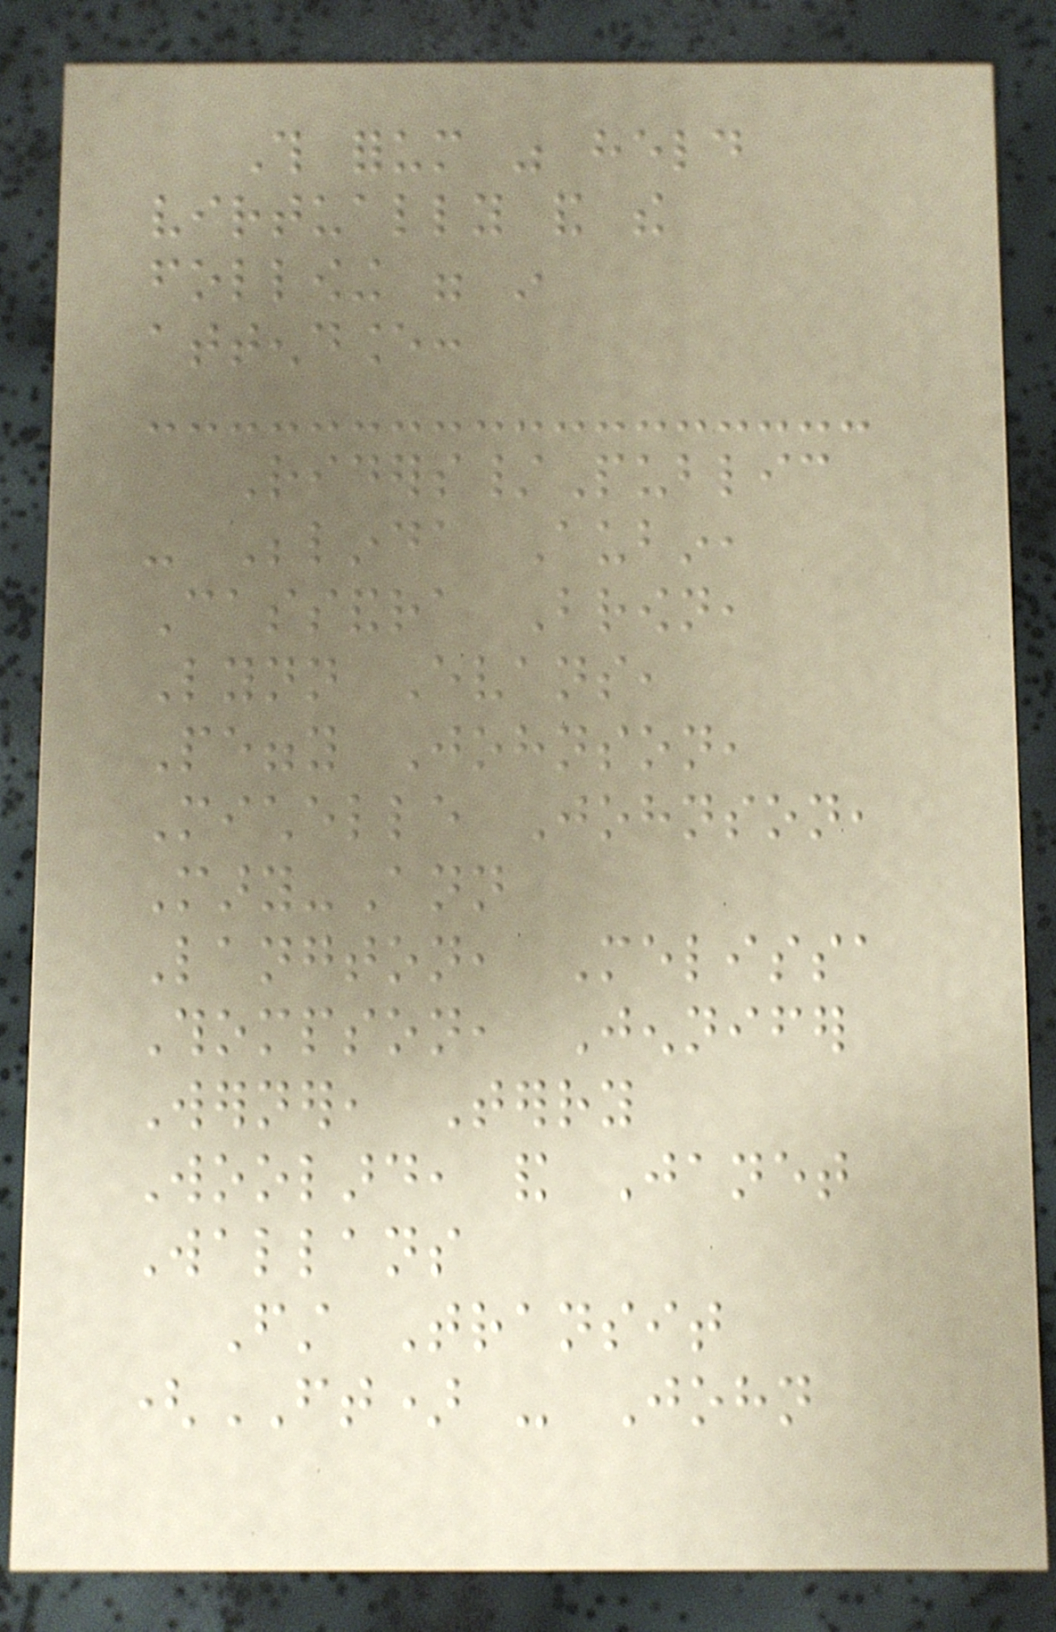This forum was held
virtually and the
following were in
attendance:
Riders/Public
- Belinda Aubin,
Cassandra Brown,
Lynn Evans,
Peggy Johnson,
Michelle Johnson,
Mary-Ann
Langton, Melissa
Thompson, Jennifer
Werner, Terry
Woolard, and Janet
Wallans
First Transit
(FT) - John
